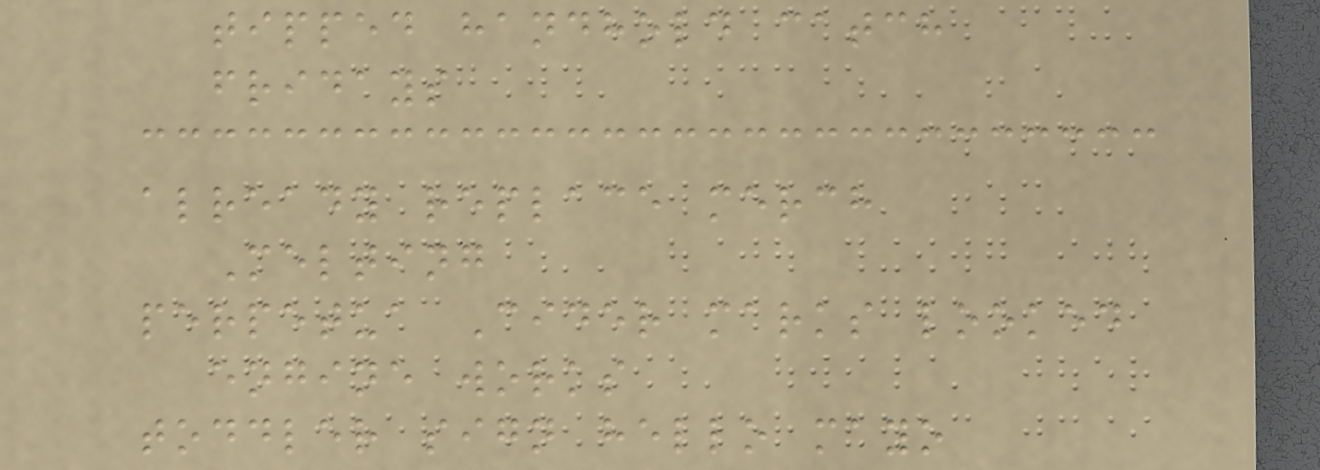tipped handhold catch
fridays
already replace merch
Melting
perpetua Cider marks looked
engine works
toddler sign hello mayo
